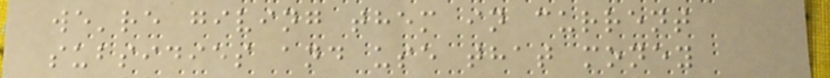we're giving them in current
subsidies and use that money
